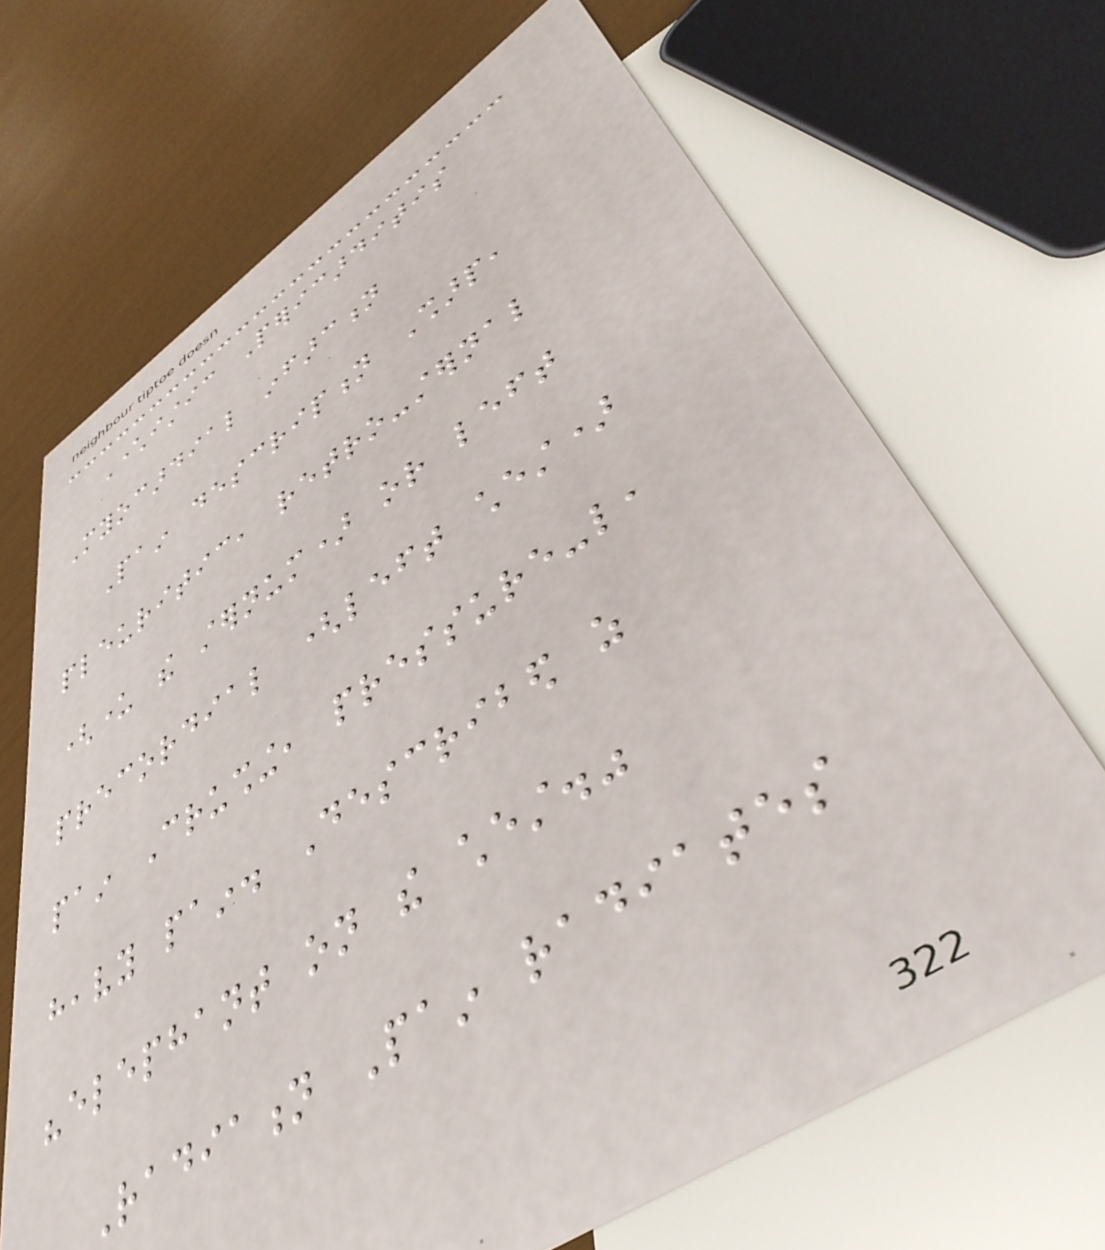Characteristic Pericarditis
Myocardial infarction
Pain description Sharp,
pleuritic, retro-sternal
(under the sternum) or left
precordial (left chest)
pain Crushing, pressure-like,
heavy pain. Described as
"elephant on the chest."
Radiation Pain radiates
